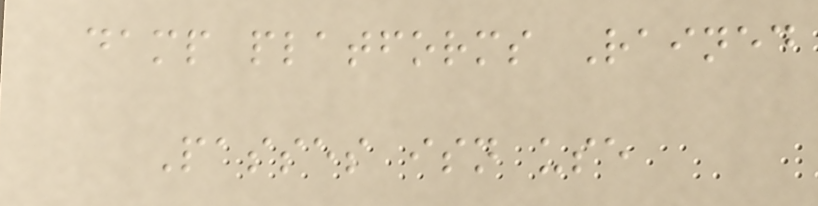damp platforms Rained
Passes isn use
